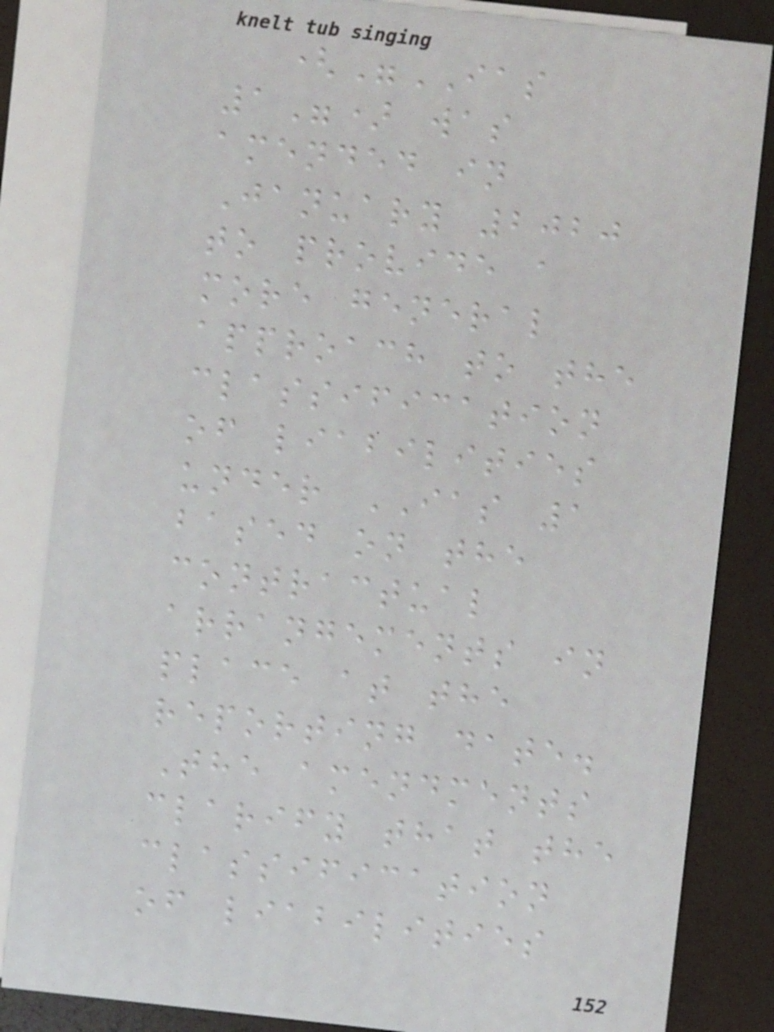("IAS
1") was
amended in
January 2020
to provide a
more general
approach to the
classification
of liabilities
under IAS 1
based on the
contractual
arrangements in
place at the
reporting date.
The amendments
clarify that the
classification
of liabilities
